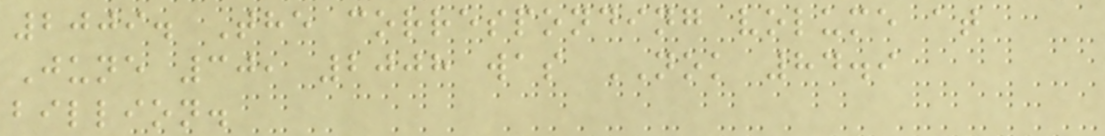2009. The corresponding volume at
June 30, 2008 was NOK 84.9
billion.
